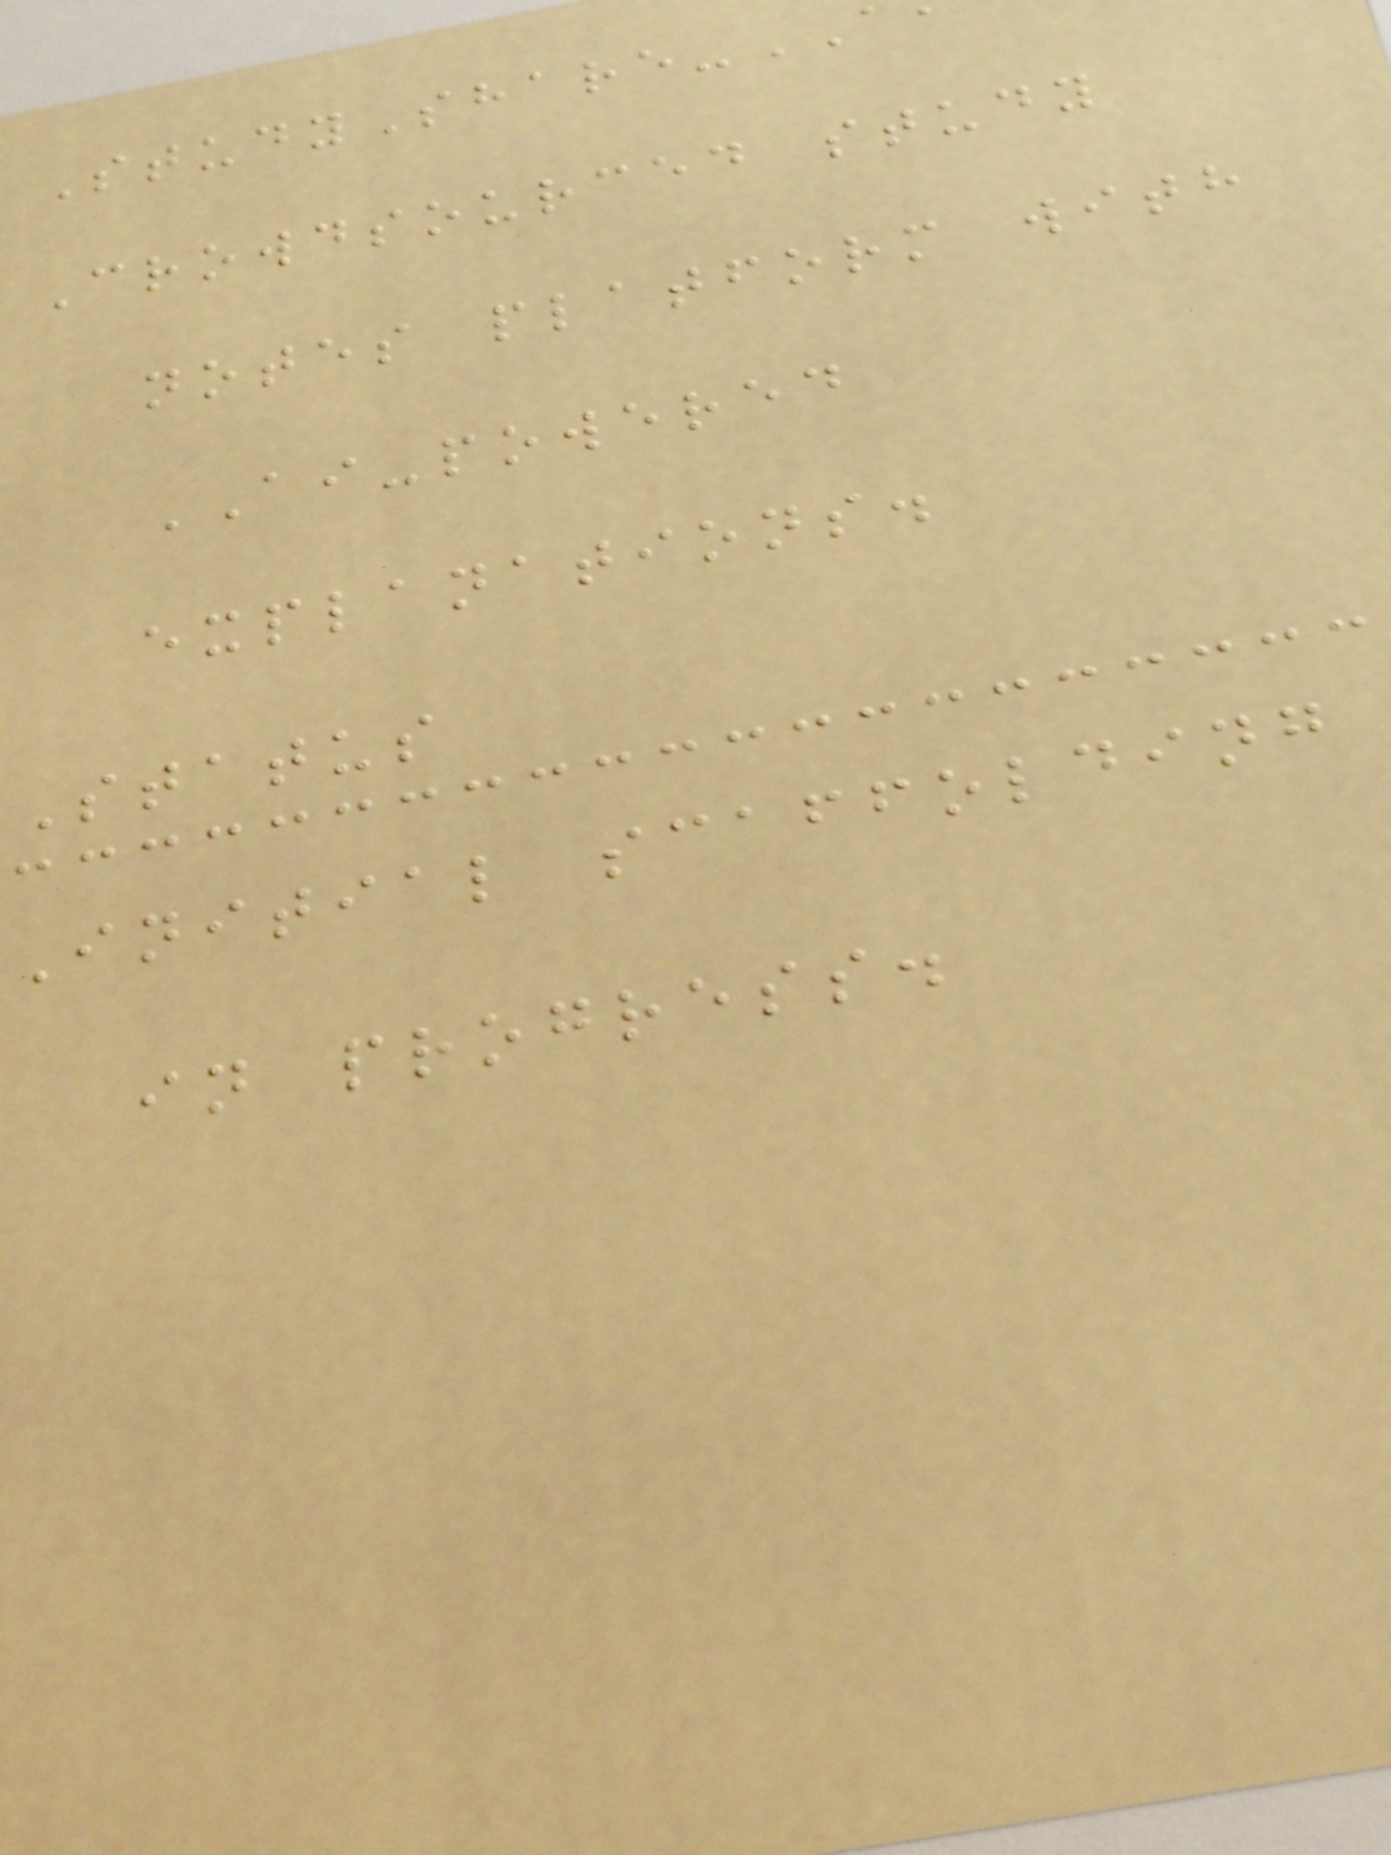StudyShare-
Crowdsourced study
notes platform with
AI-powered
explanations.
Status
Initial scaffolding
in progress.
